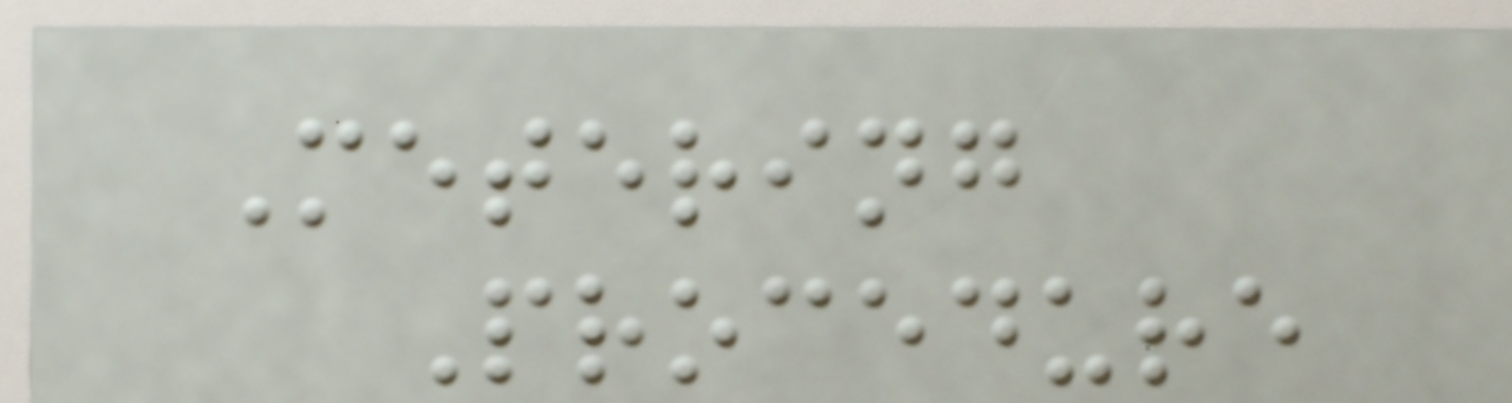Metering
Procedure
